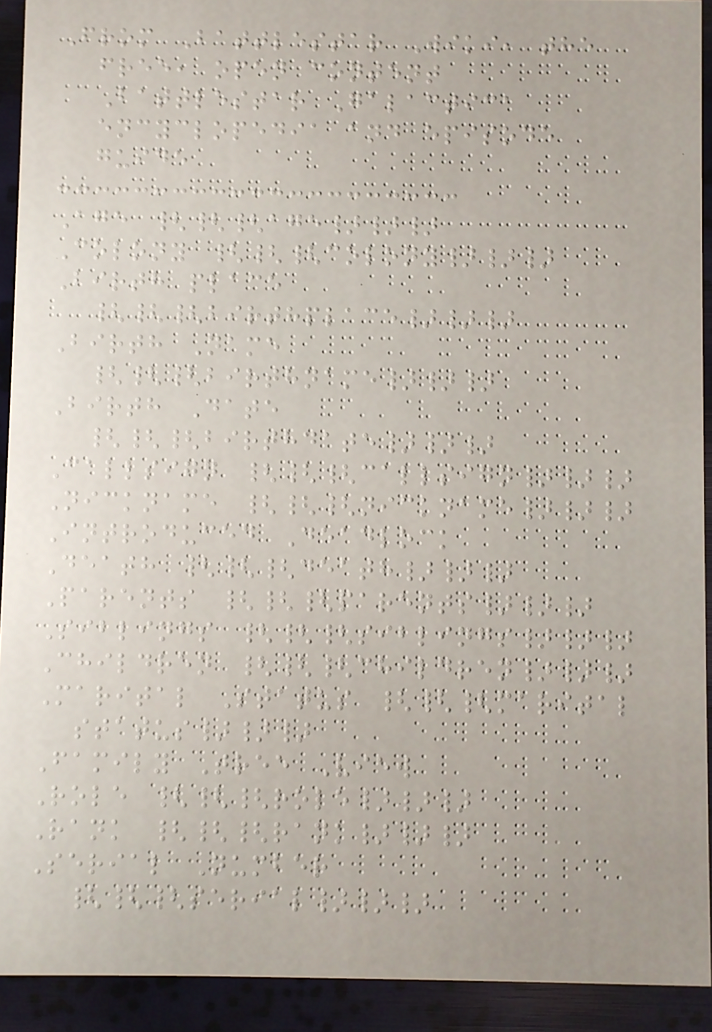From Battlestar Wiki, the
free, open content
Battlestar Galactica
encyclopedia and episode
guide
Age {{{age}}}
Colony {{{colony}}}
Birth place
{{{birthplace}}}
Birth Name
{{{birthname}}}
Birth Date
{{{birthdate}}}
Callsign {{{callsign}}}
Nickname {{{nickname}}}
Introduced Deadlock
Death {{{death}}}
Parents {{{parents}}}
Siblings {{{siblings}}}
Children {{{children}}}
Marital Status {{{marital
status}}}
Family Tree View
Role {{{role}}}
Rank {{{rank}}}
Serial Number
{{{serial}}}
